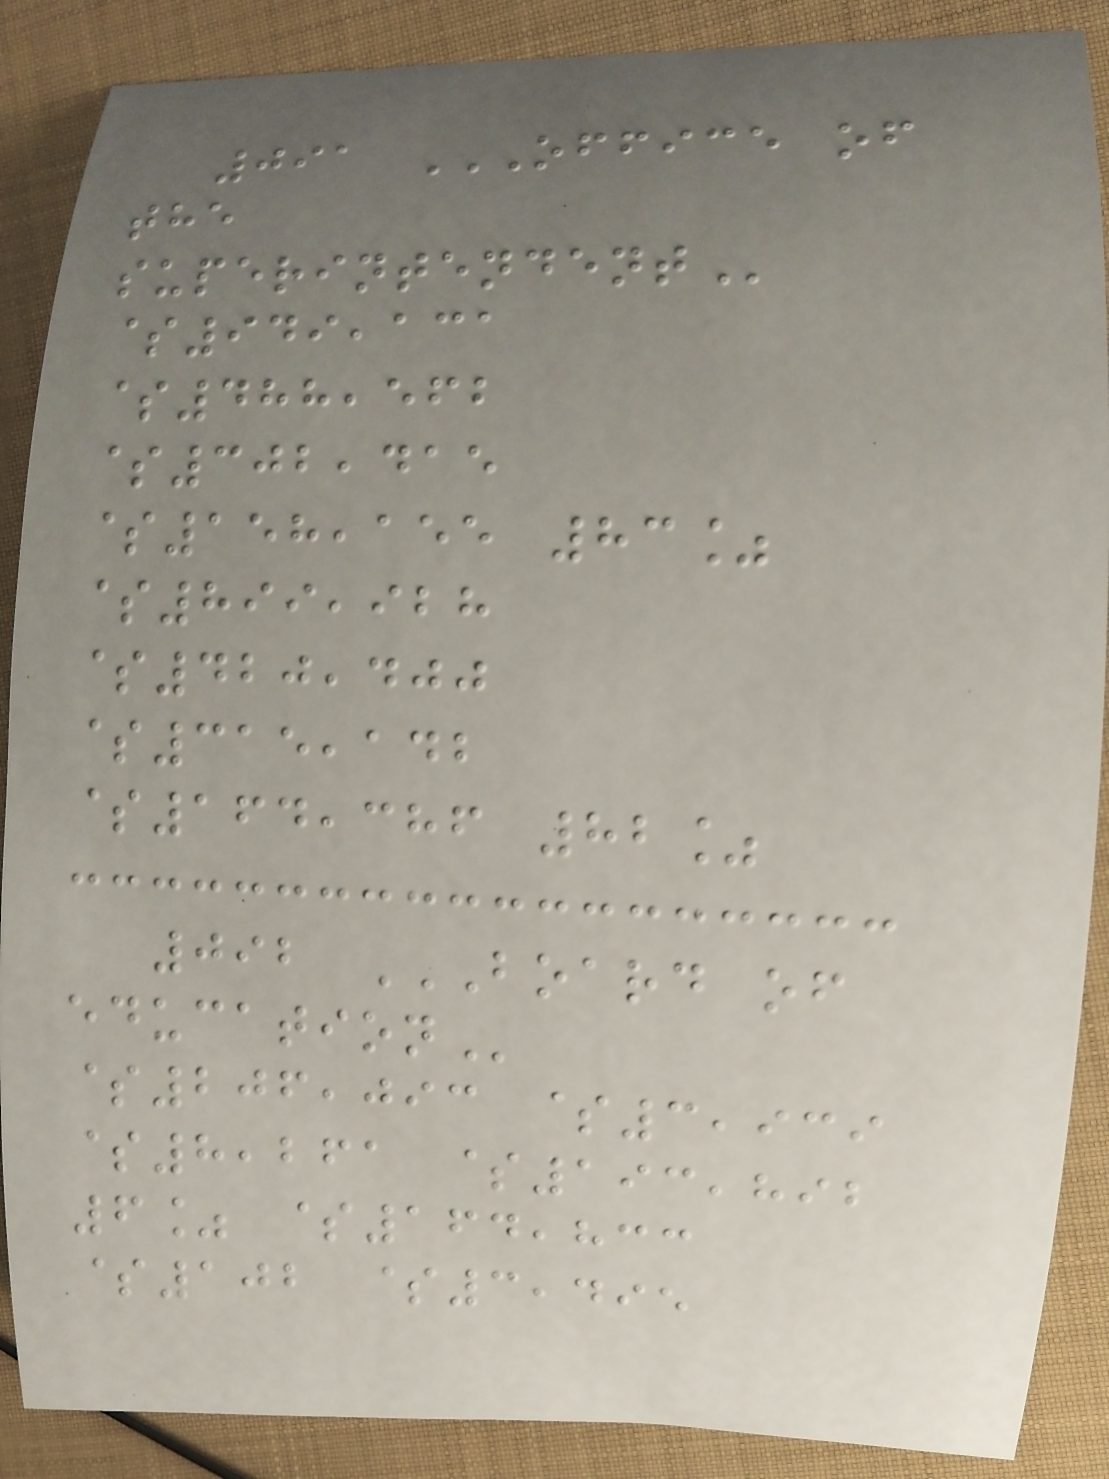091 OFFICE OF
THE
SUPERINTENDENT
$949,131
$488,562
$302,415
$158,155 83%
$899,928
$420,400
$315,142
$164,386 82%
092 BOARD OF
EDUCATION
$206,093 $3,939
$8,261 $193,892
6% $164,833
$102 $3,495
